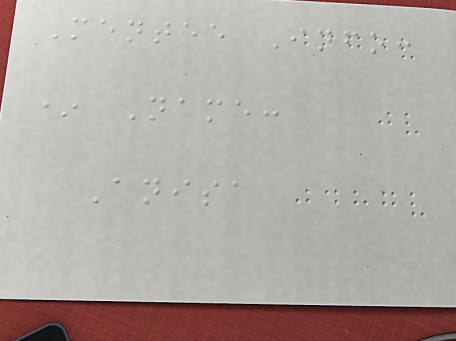Mentee Info:
* Name:
Anisa
